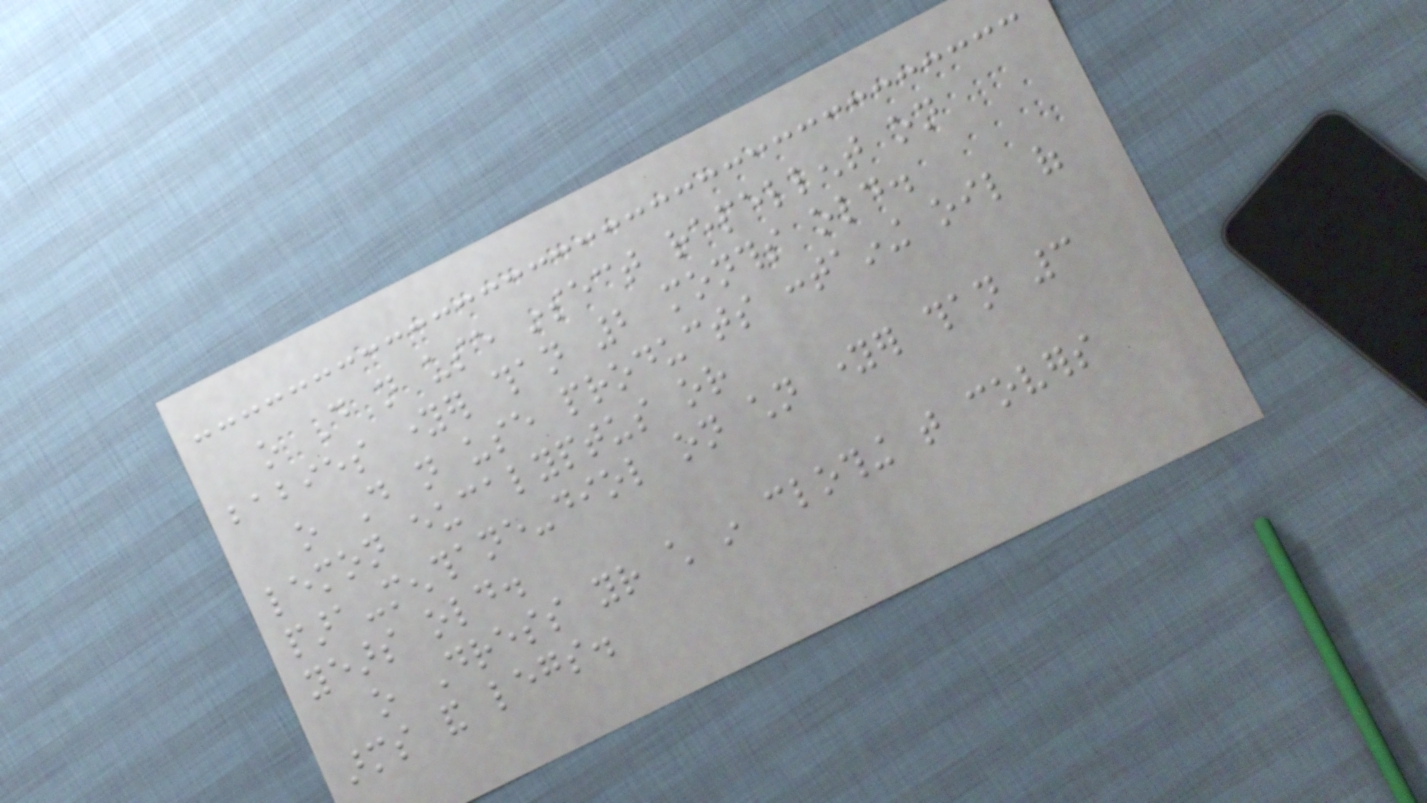o Do not use insect repellent on
babies younger than 2 months old.
o Do not use products containing oil of
lemon eucalyptus or
para-menthane-diol on children younger than 3
years old.
o Dress your child in clothing that covers
arms and legs.
